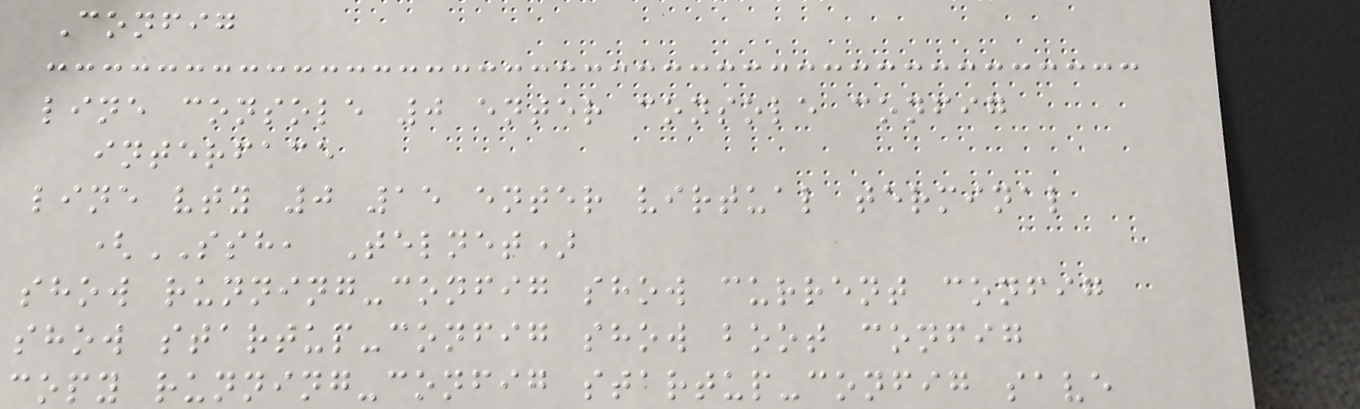Config
line console 0 enter console config
interface
line vty 0 15 enter virtual terminal
(SSH, Telnet)
show running-config show current config
show startup-config show boot config
copy running-config startup-config save
